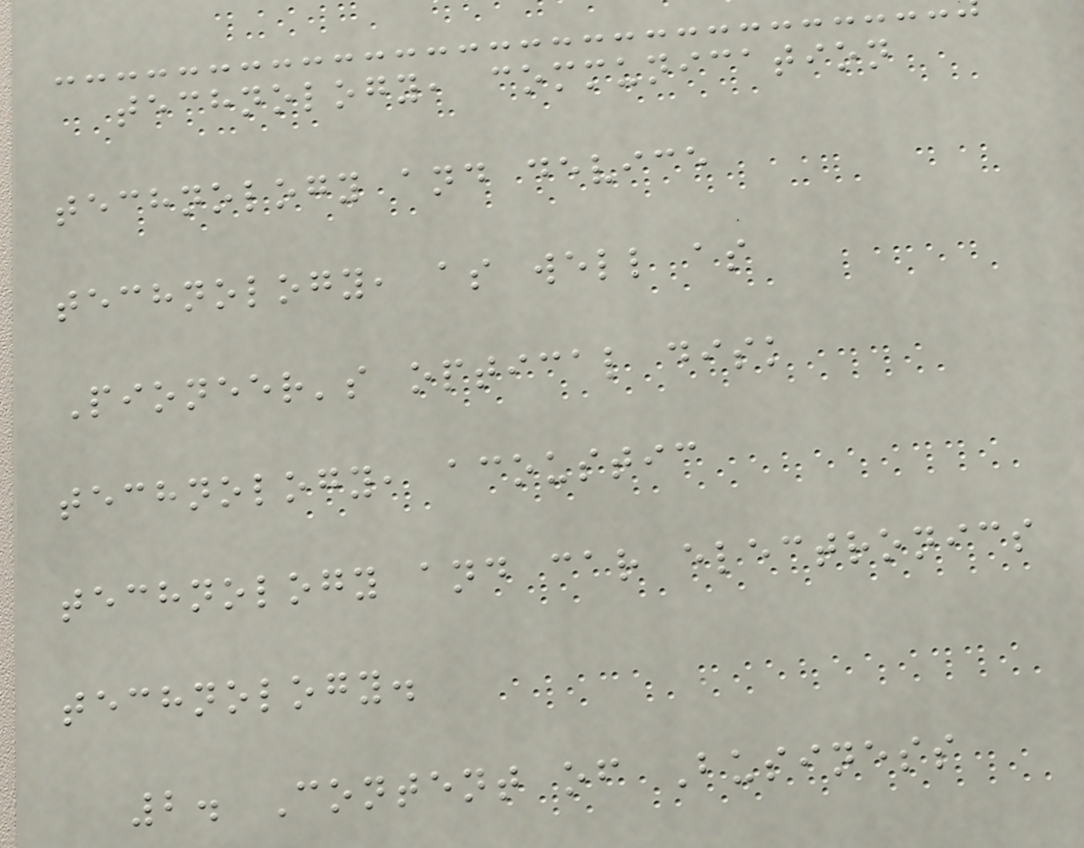technology, communication
technology and device
technology, as well as
Pioneer's optical disk
technology, acoustic
technology and car electronics
technology.
2. Content of Business
